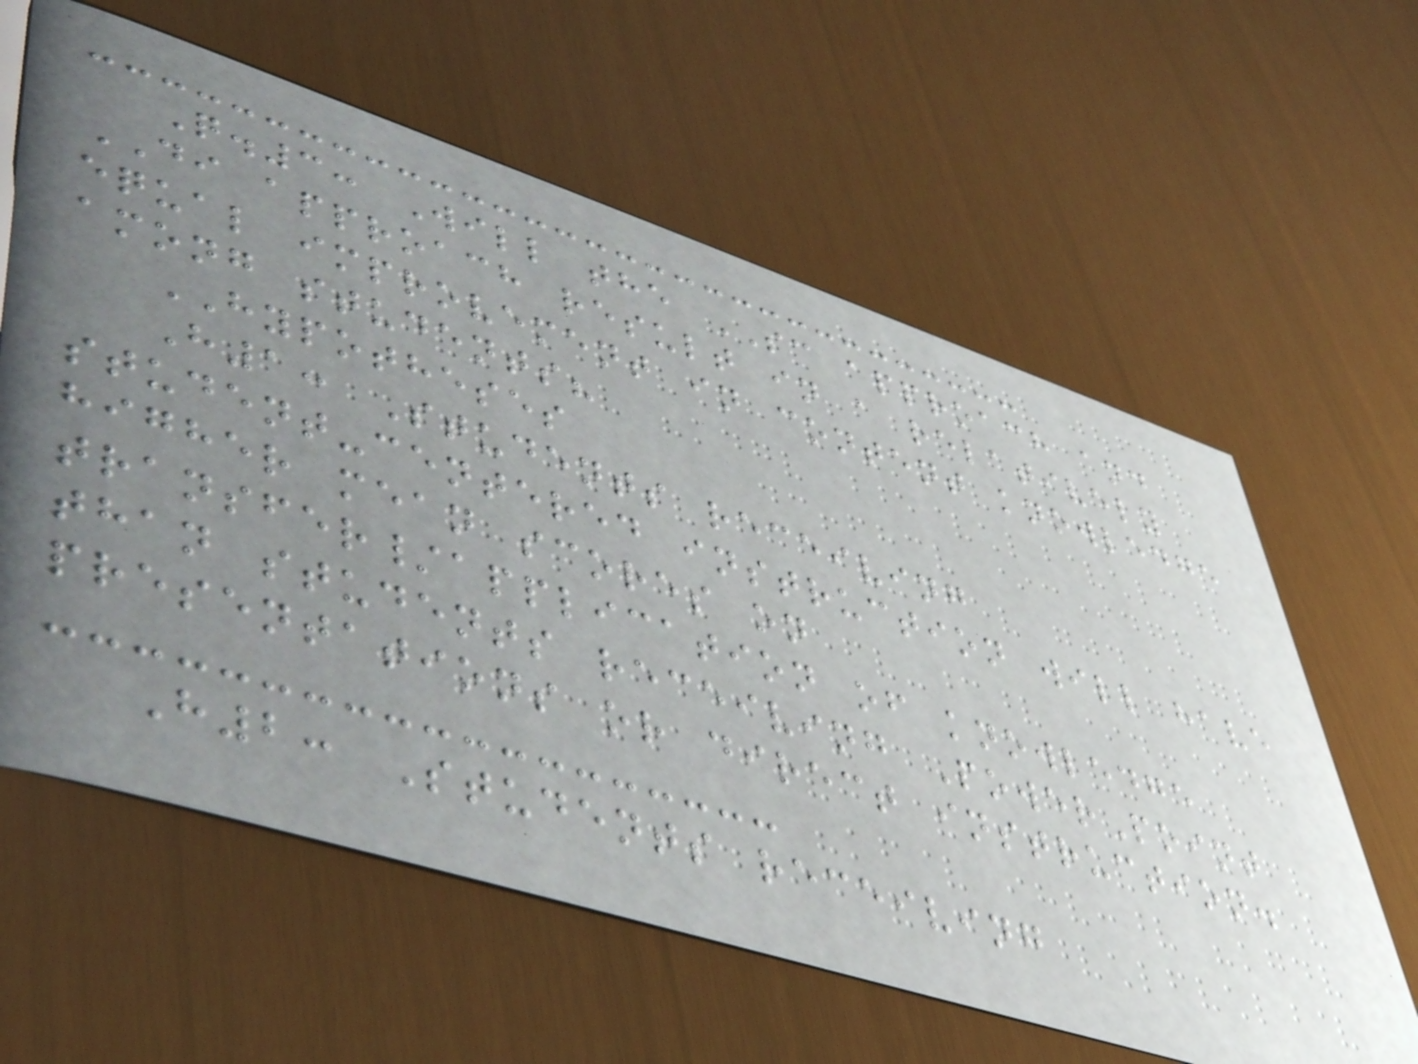Q.3: Will the SC approach and
DI approach result in a relatively
equal improvement in content knowledge
among students?
HYPOTHESES
H1: Students receiving
student-centered instruction will have
higher mean scores on
transfer/application of knowledge
than students receiving PowerPoint
presentations or direct instruction.
H2: Students receiving
